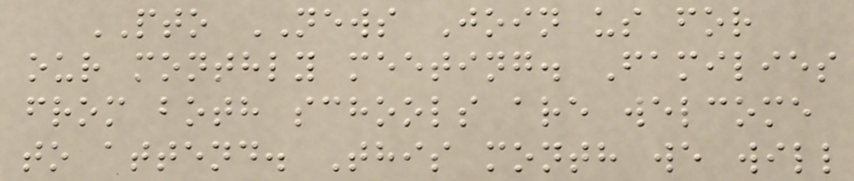PTO NEWS Join us for
our monthly meeting. Families
from both schools are welcome
to attend. This month we will
